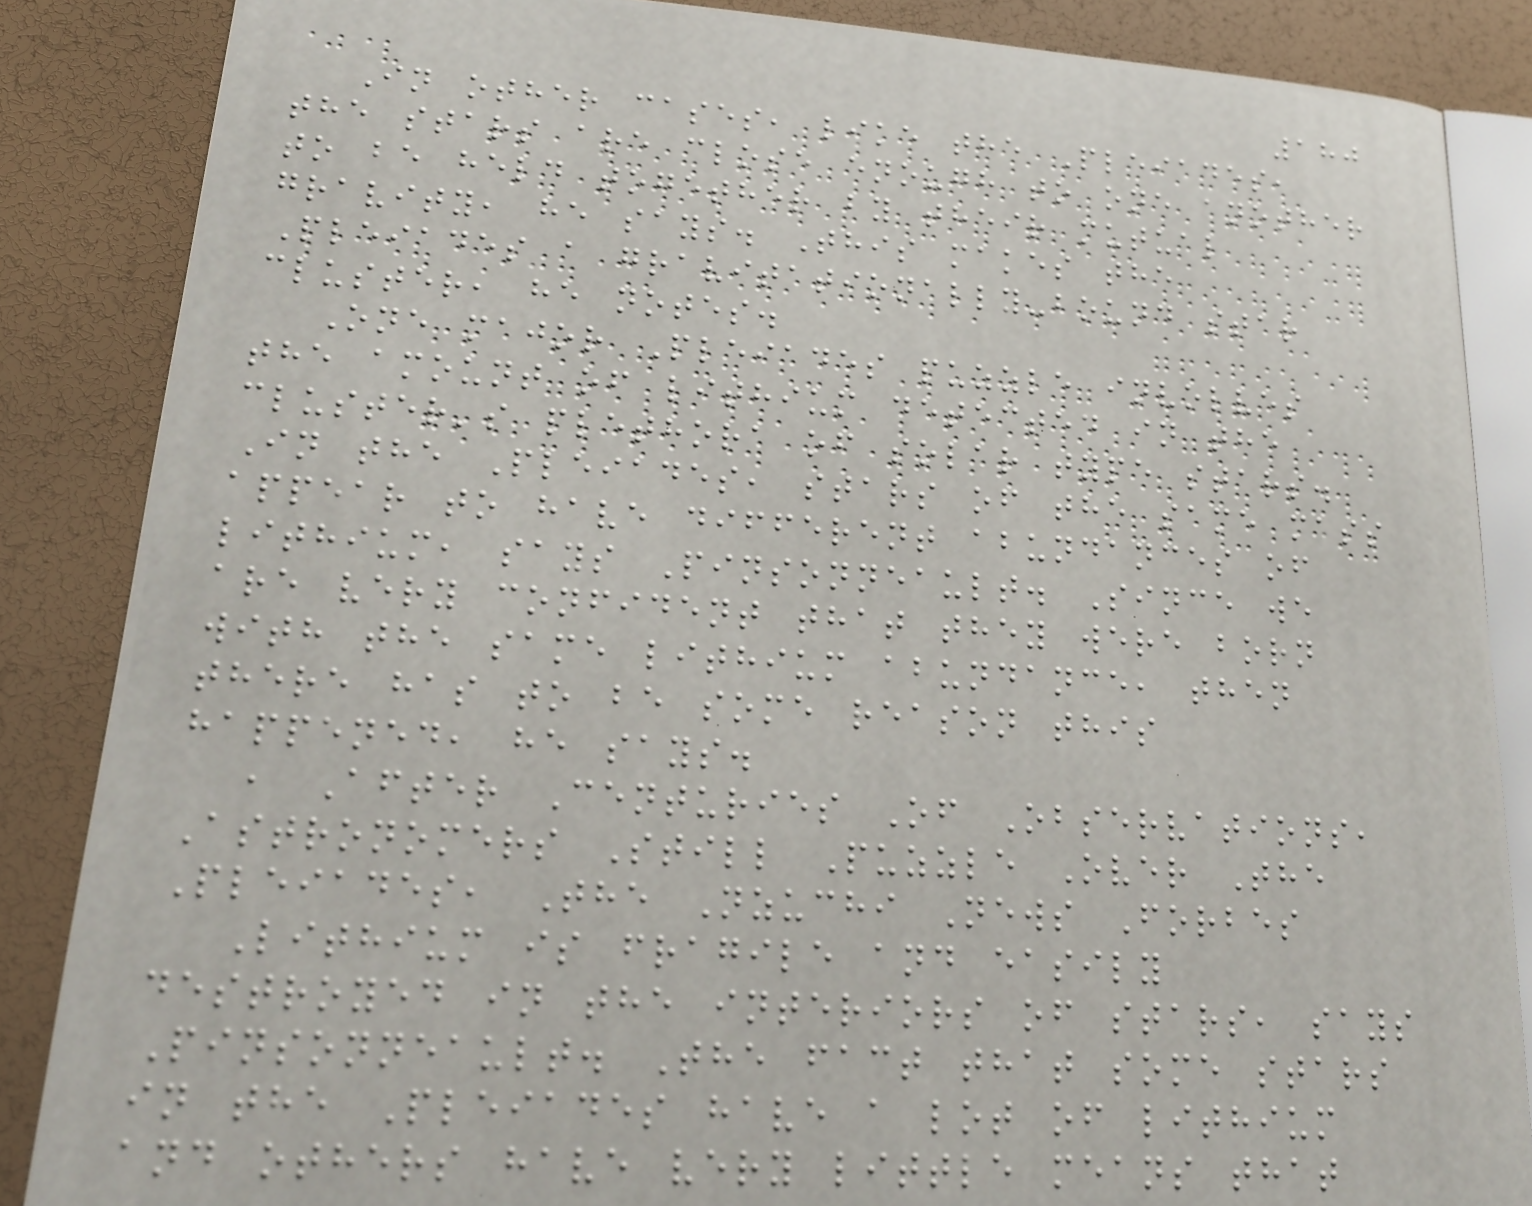180
In other cases, like the Pleiades,
the stars are close enough to one another
to be held together by their mutual
gravity, he says. This makes the
Pleiades a gravitationally-bound star
cluster, he notes.
One major Pleiades puzzle involves
the amount of lithium detected in the
cluster's plethora of solar type stars.
In the Pleiades, stars of the same mass
appear to have different abundances of
lithium, says Pinsonneault. Since we
are very confident that they were born
with the same lithium abundance, then
there has to be some reason this
happened, he says.
, After Centuries Of Observations,
Astronomers Still Puzzle Over The
Pleiades, The Nzuchi News Forbes
Lithium is fragile and easily
destroyed in the interiors of stars, says
Pinsonneault. The fact that some stars
in the Pleiades have a lot of lithium
and others have very little means that
